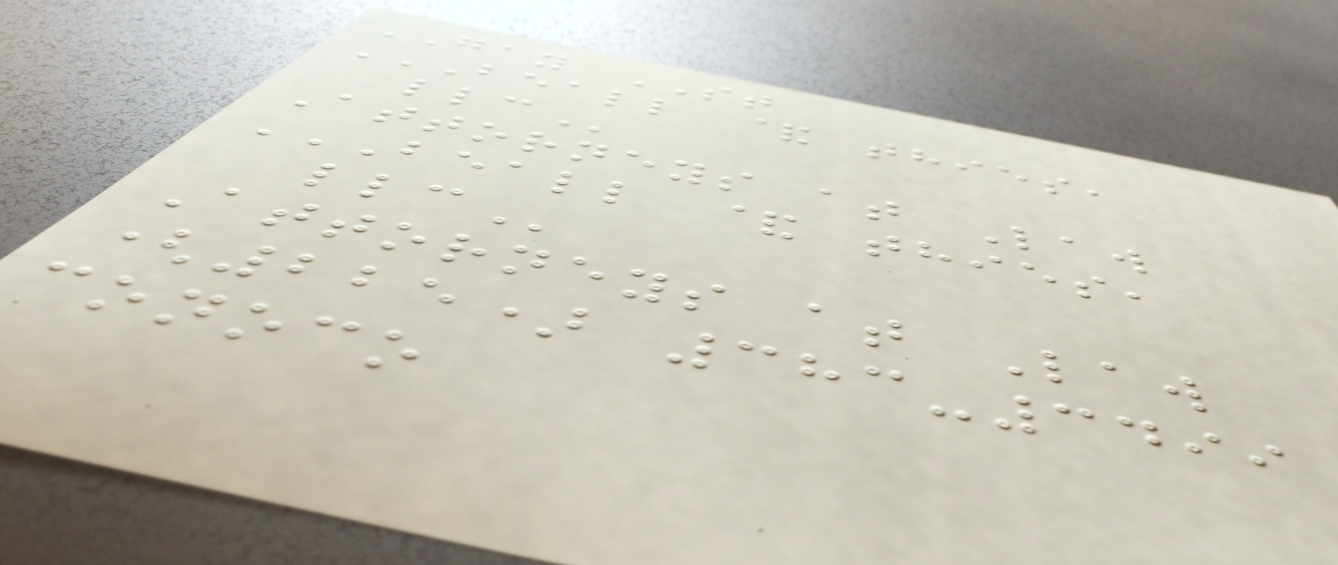GAY ST
BEALL & THIES,
LLC
Attorneys at Law
BEALL & THIES,
LLC
Attorneys at Law
(225) 383-3499
conoco
